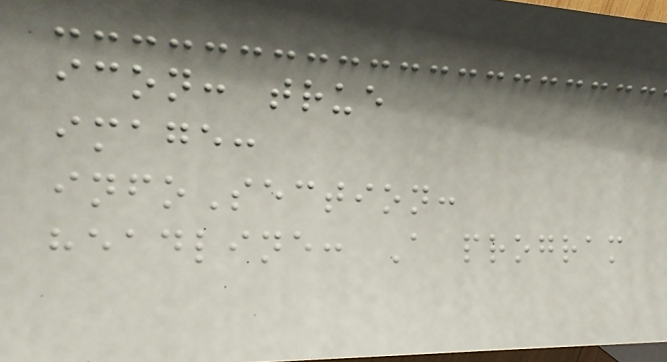icon: true
image:
infoSection:
headline: A program
